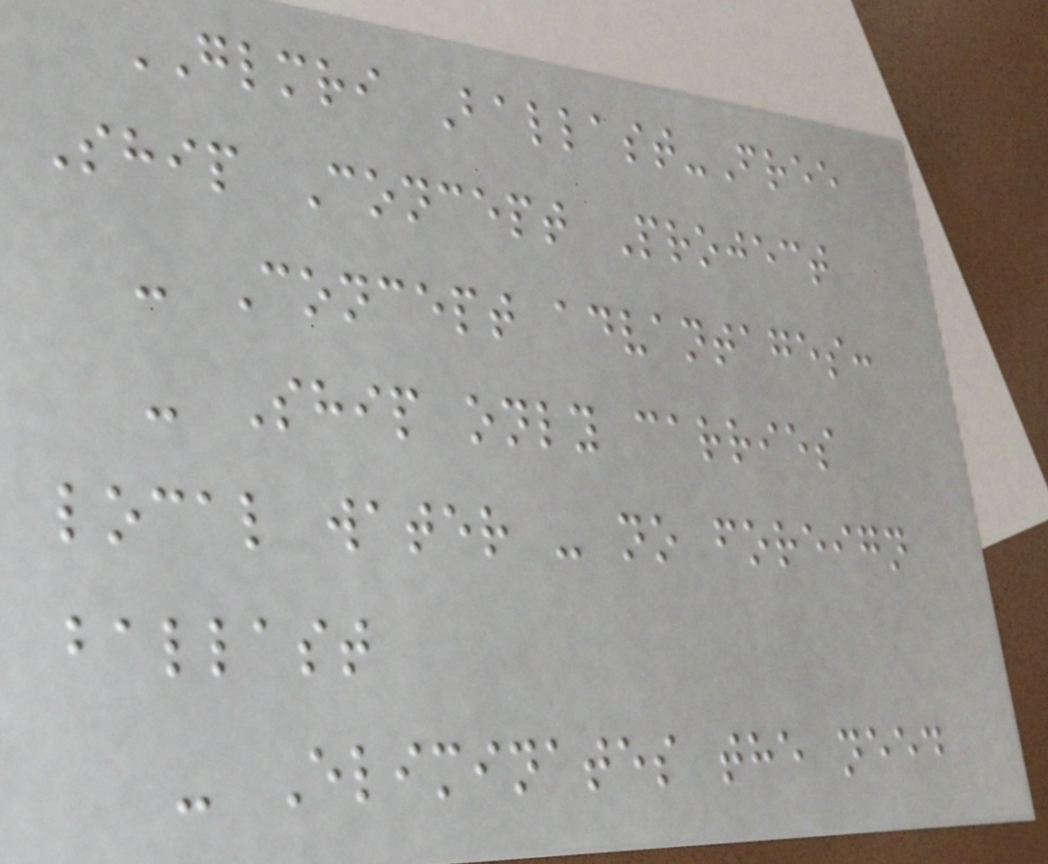GLMRI Ballast-Free
Ship Concept Project
- Concept advantages:
- Ship only carries
local water - no foreign
ballast
- Eliminates the need
